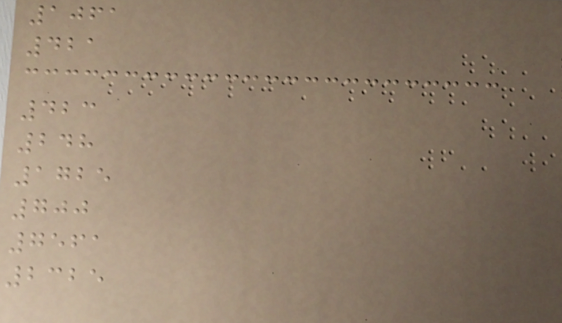1061
421
423
248
1725
700
7561
2325
